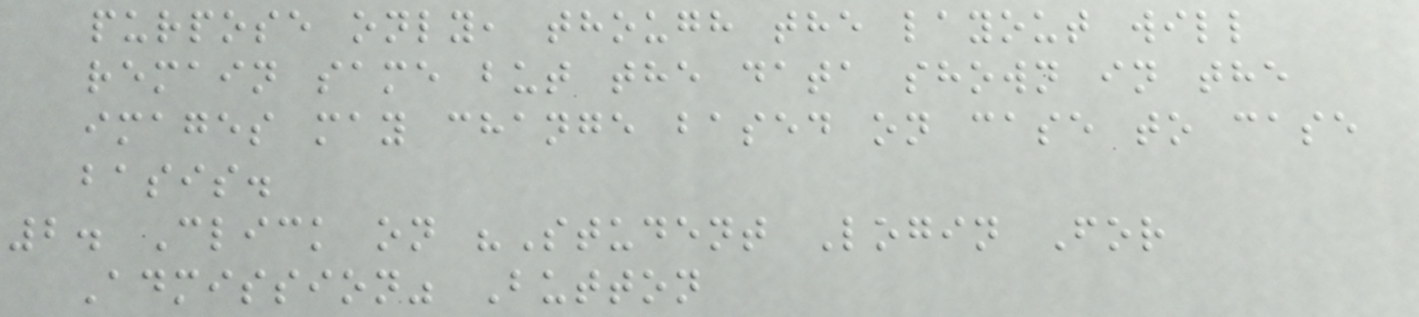purpose only, though the layout will
remain same but the data shown in the
images may change based on case to case
basis.
2. Click on "Student Login For
Admission" Button
